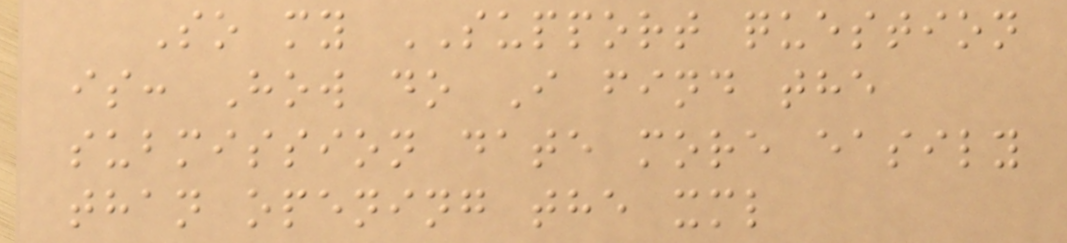So my SUPPORT question
is: How do I find the
submission date more easily
than opening the xml
